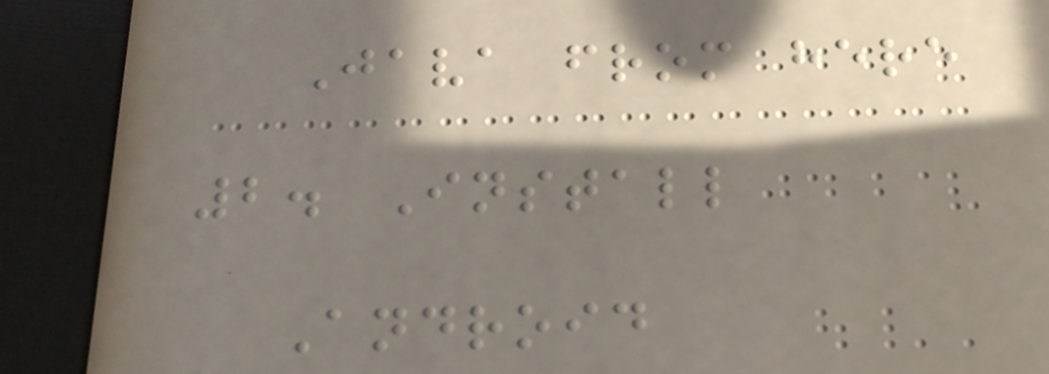Java from here
2. Install
Android
